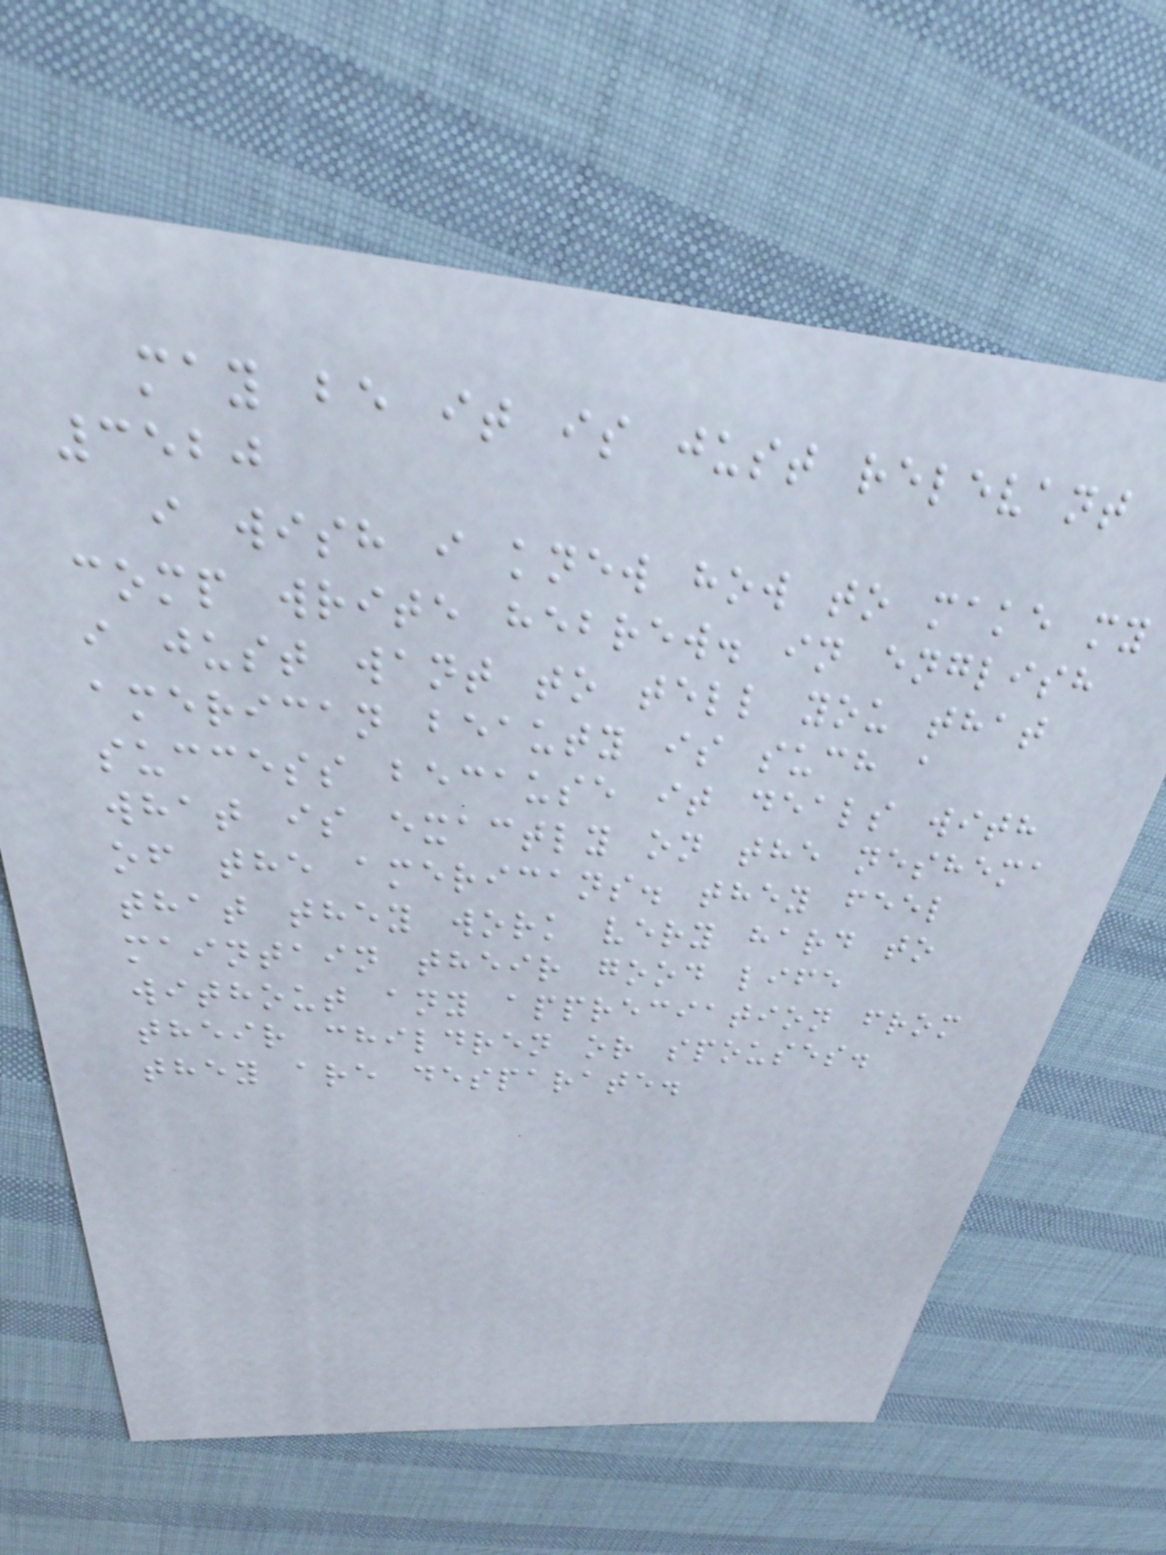may be it is just relevant
3520
i wish i knew how to make my
comp write hebrew. in english
i just want to tell you that
american beauty is such a
success because it deals with
what is exactly on the neshema
of the americans. they feel
that they work very hard to
maintain their good life
without any appreciation from
their children or spouses.
they are desparate.
